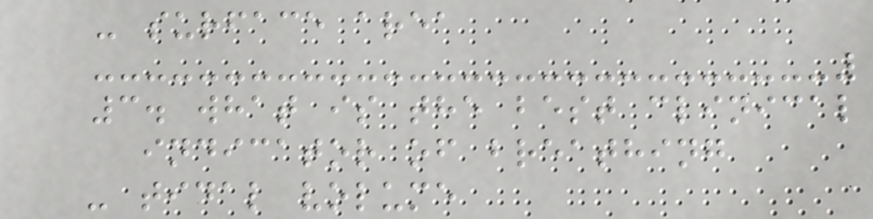- surface area
3. what is the best clinical
indicator of breathing
- tidal volume
